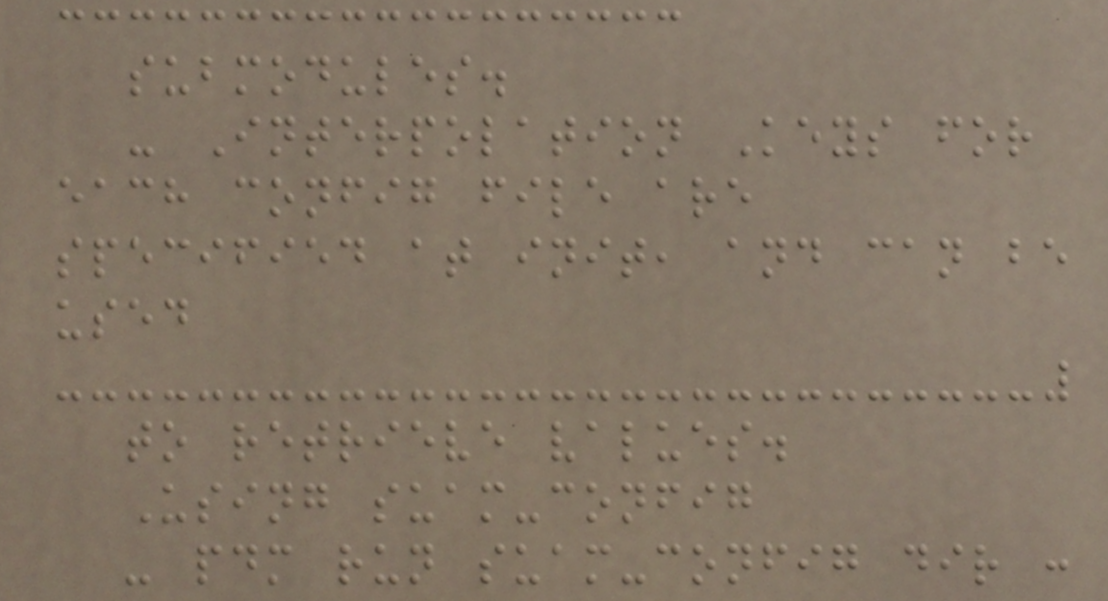submodules.
- Interpolation Keys for
each config file are
specified at init, and can be
used
to retrieve values.
Using suam-config
- pdm run suam-config dir :
